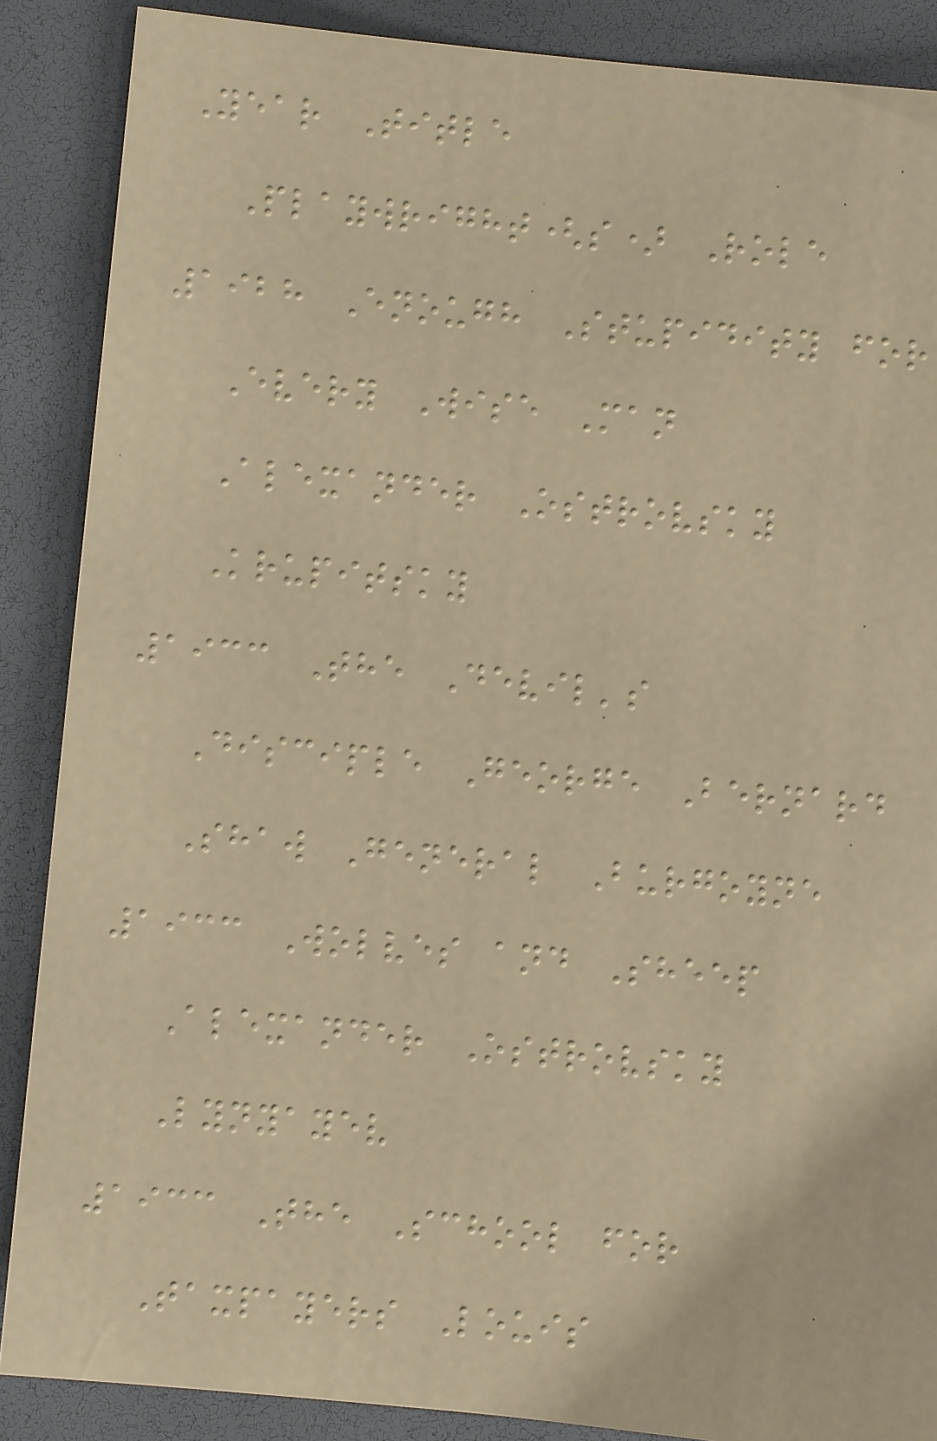Year Title
Playwright(s) Role
1928 Enough Stupidity for
Every Wise Man
Alexander Ostrovsky
Krupitsky
1933 The Devil's
Disciple George Bernard
Shaw General Burgoyne
1933 Wolves and Sheep
Alexander Ostrovsky
Lynyayev
1933 The School for
Taxpayers Louis
